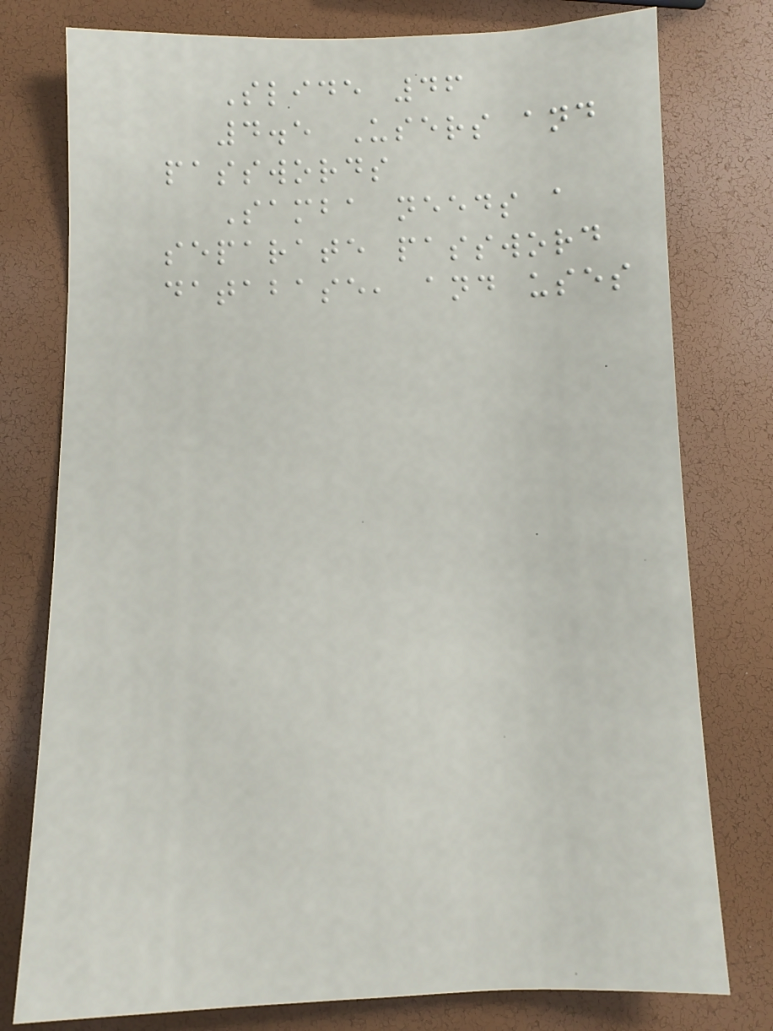Slide 46
4.5 Users and
passwords
Samba needs a
separate password
database, and uses
